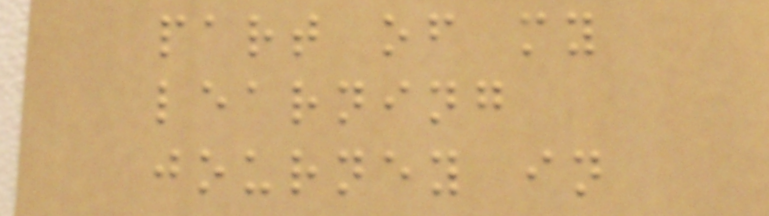part of my
learning
journey in
